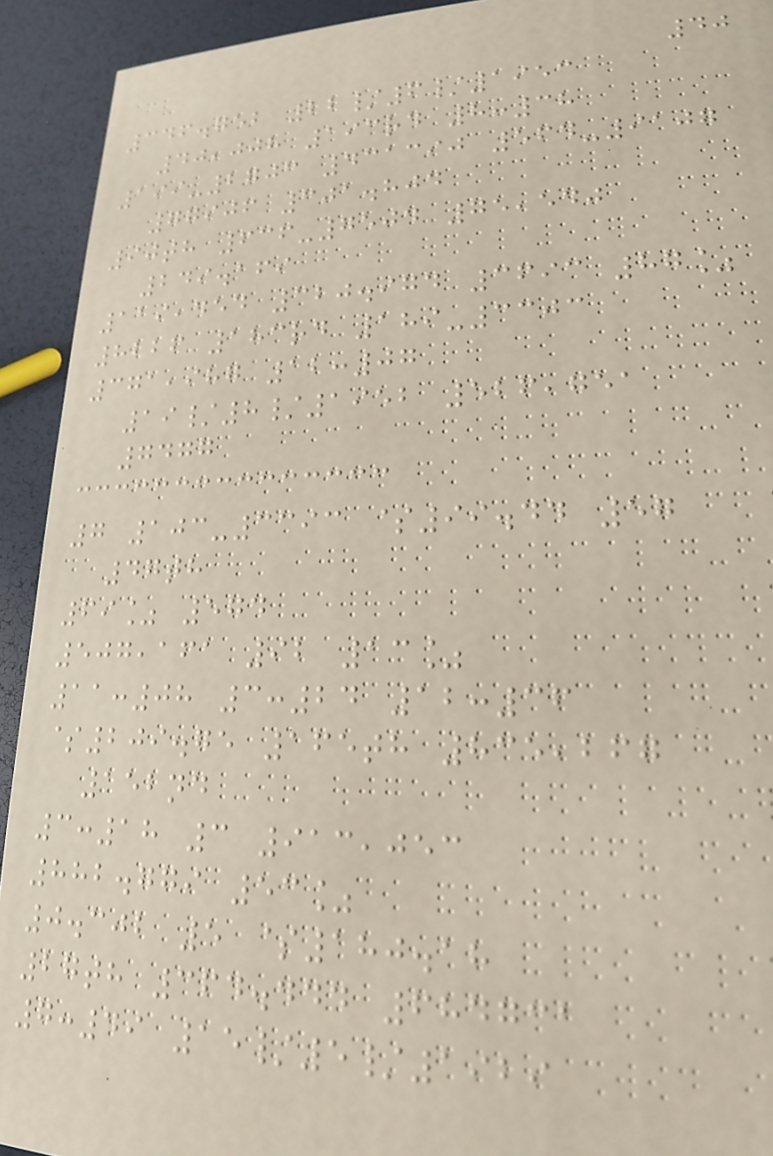40
346.752 22/6/1953
40,008 193rd 8:38
199-2703 431390 564-9107
77906 301.804
90th 636-7504 75,540
249.169
119,454 320.974 3693 87%
8226 183rd 189-3303
371,987 12:07
19/8/1952 526,751
7477
7 103-3393 $99.44 57
47th
69% 574
507,161 92 13%
11:08 3:24 12:36
$209.75 165th 835,267
152nd
3:18 3 913,053
882.779 53%
0.302 5 $180.18
27th 364.444 684731
7:49 15/5/1929
